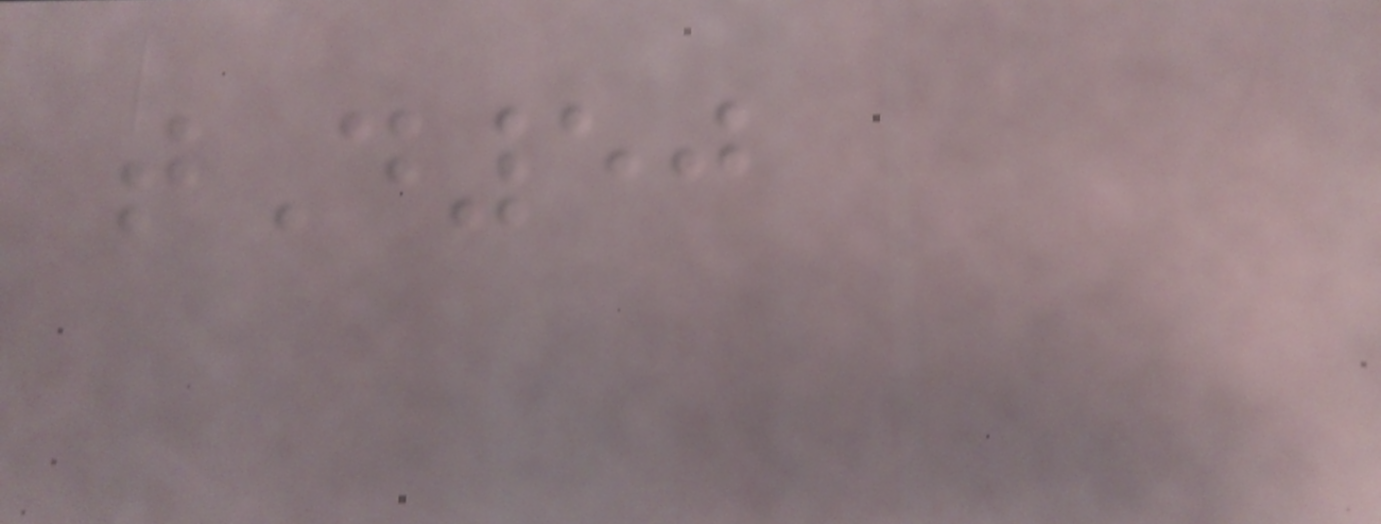tD50
